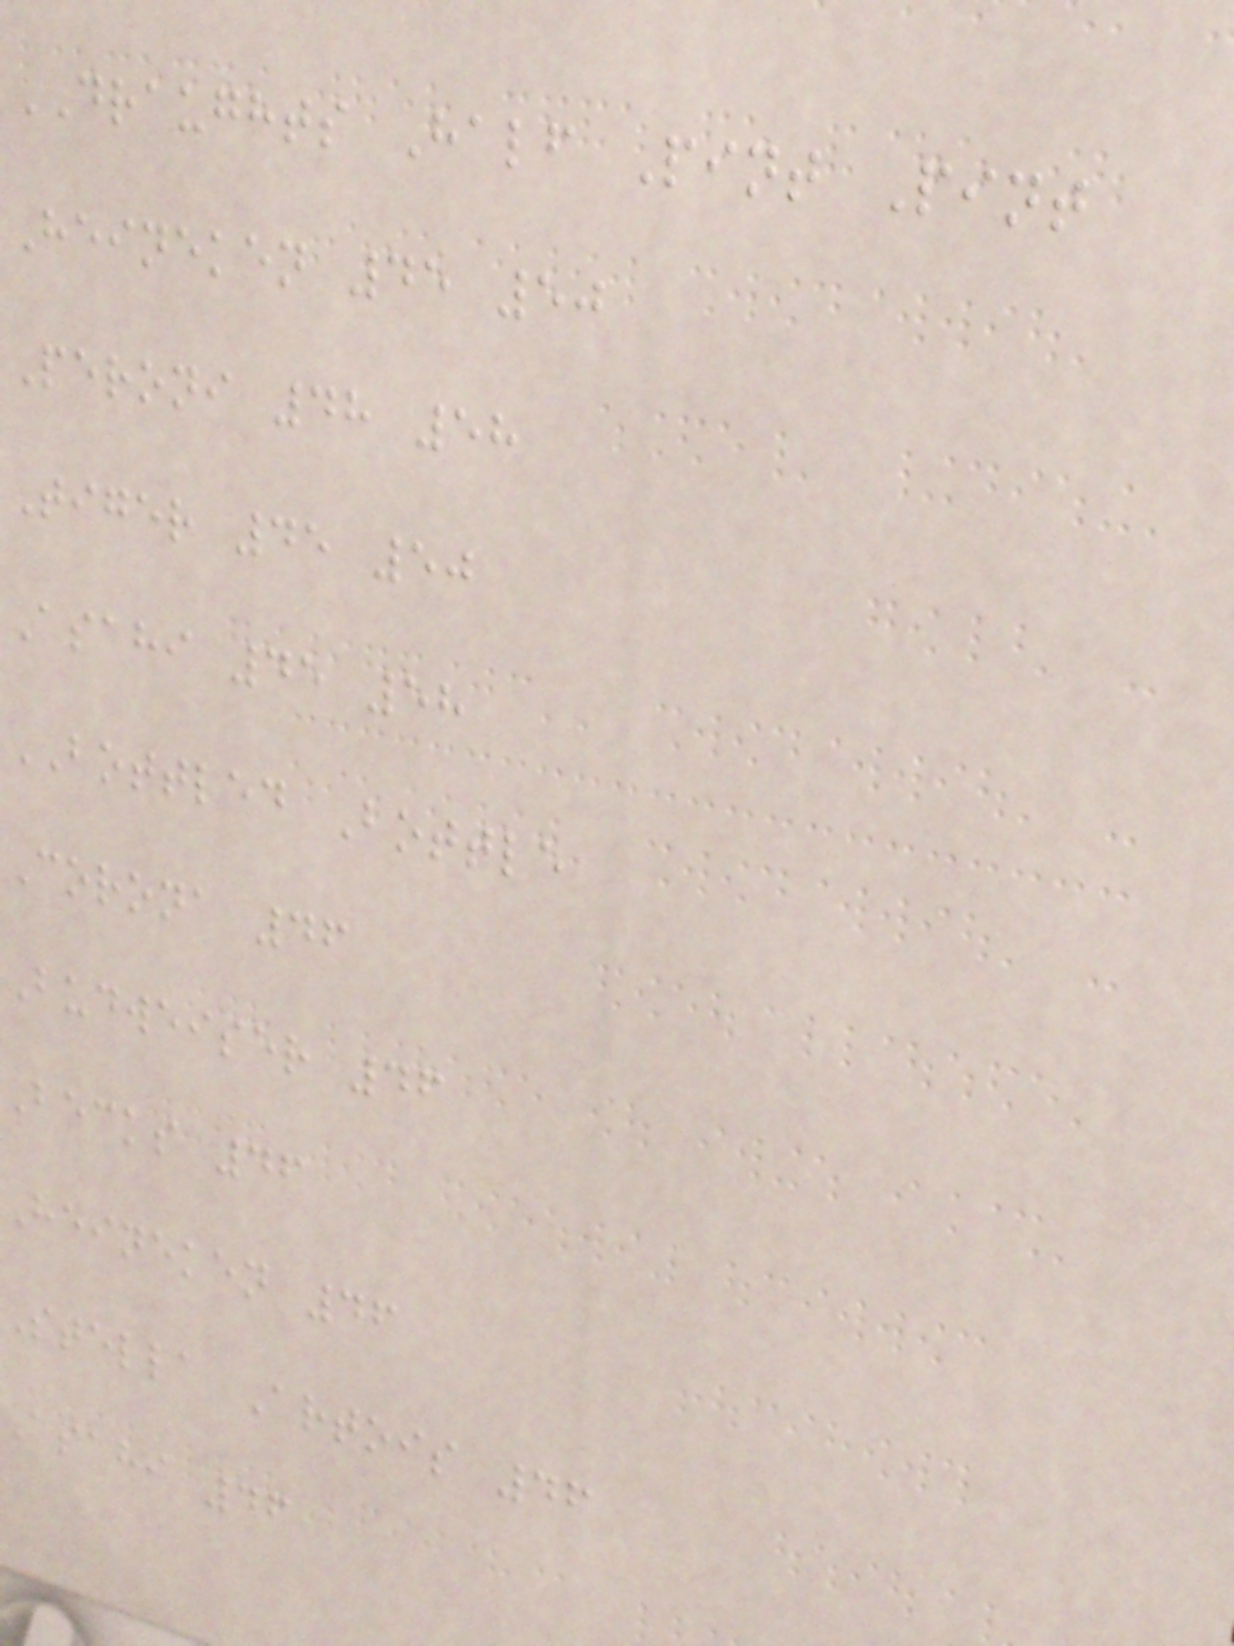DRAUGHTS Half Pint Pint
Heineken 45 50
Peroni 48 58
Tiger 45 50
Asahi 45 58
BOTTLED Bottle
Corona 46
Budweiser 46
Becks 46
Heineken 46
Stella Artois 46
Asahi 46
